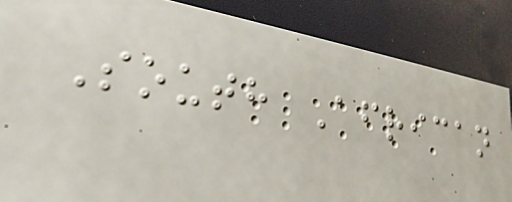South African
